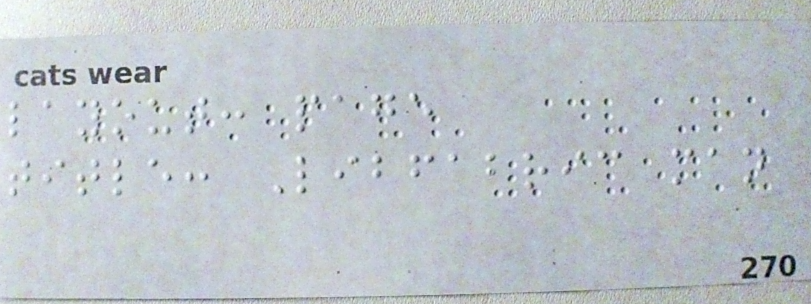layout: page
title: Libfabric man
